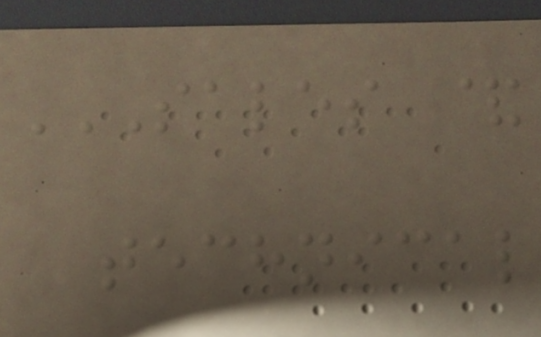SALES &
TECHNICAL
